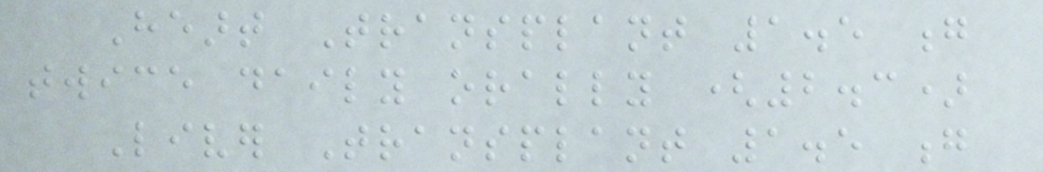Heart Transplant 1.5 g
twice daily orally (2.3)
Liver Transplant 1.5 g
